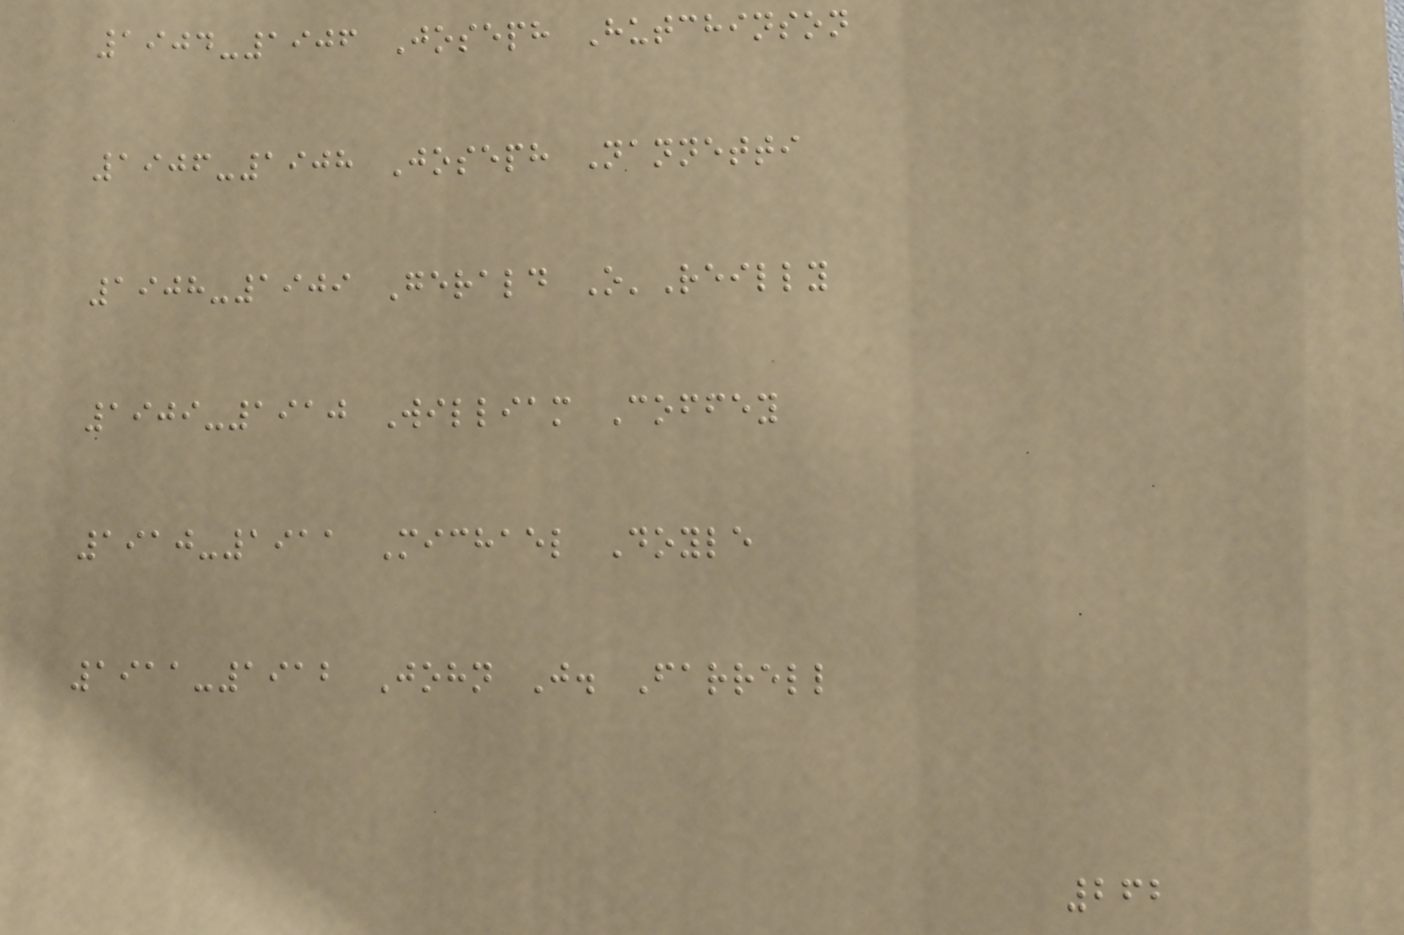1904-1906 Joseph Hutchinson
1906-1908 Joseph Nannetti
1908-1909 Gerald O'Reilly
1909-1910 William Coffey
1910-1911 Michael Doyle
1911-1912 John J. Farrell
262
